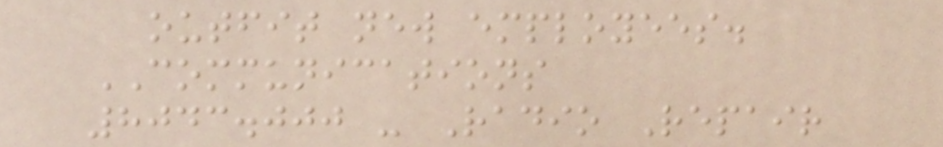outfit new employees.
COMMUNICATIONS
8043.000 - Radio Repair
